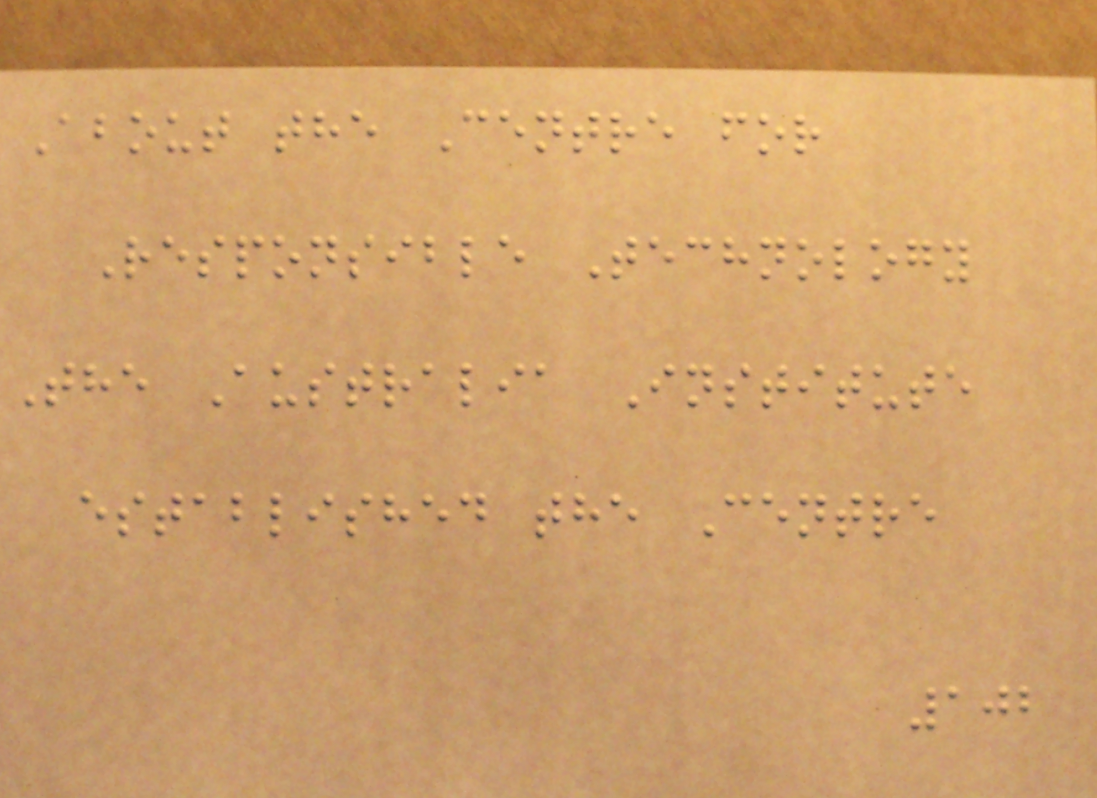About the Centre for
Responsible Technology
The Australia Institute
established the Centre
102
